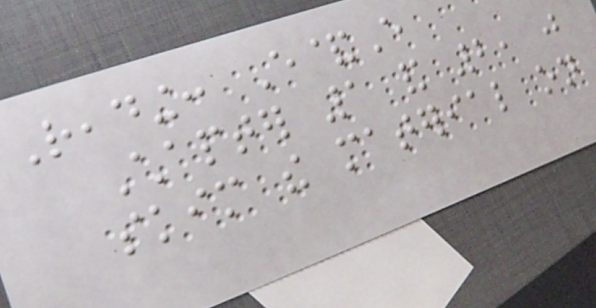Reading: E&E
Chapter 1 and 2, just
skim the material on
